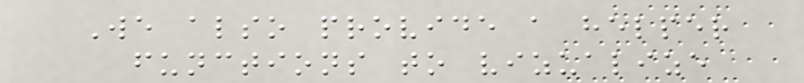We also provide a helper
functions to vizualize
